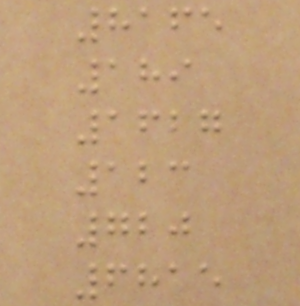8165
189
1627
123
720
6815
